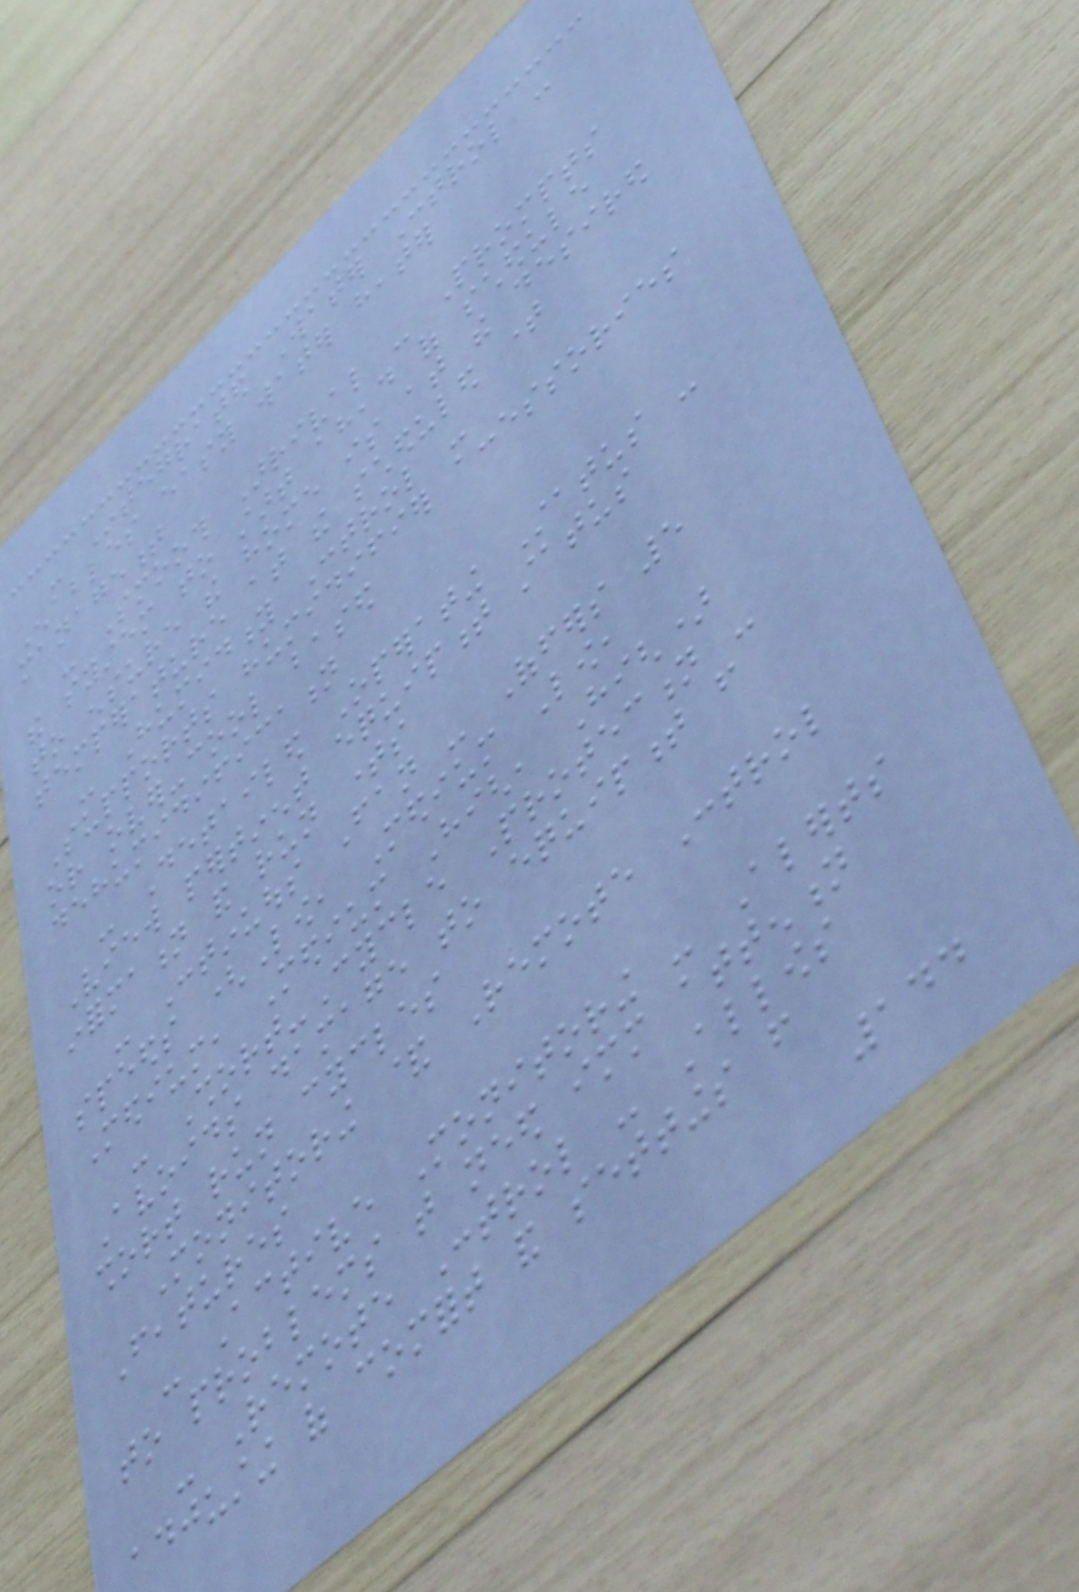- Integrated Water Control -
Enables easy water heater
management
- Smooth Arrival - Prompts
the system to start ahead of schedule
to ensure the home is at the desired
temperature at the scheduled time
- Humidity Control -
Supports humidifier accessories
or over-cool based
dehumidification
- Detailed Operating Status -
View pertinent equipment status
information and run times
- Continuous Fan - Offers 5
speeds (Low, Medium Low,
Medium, Medium High, High)
- Short-Cycle Protection -
Avoids damage to equipment from
short run cycles
Monitoring & Remote Control
Features
- Active Monitoring - Alerts
to problems that need immediate attention
- Remote Control - Allows
adjusting of comfort and settings from
144
